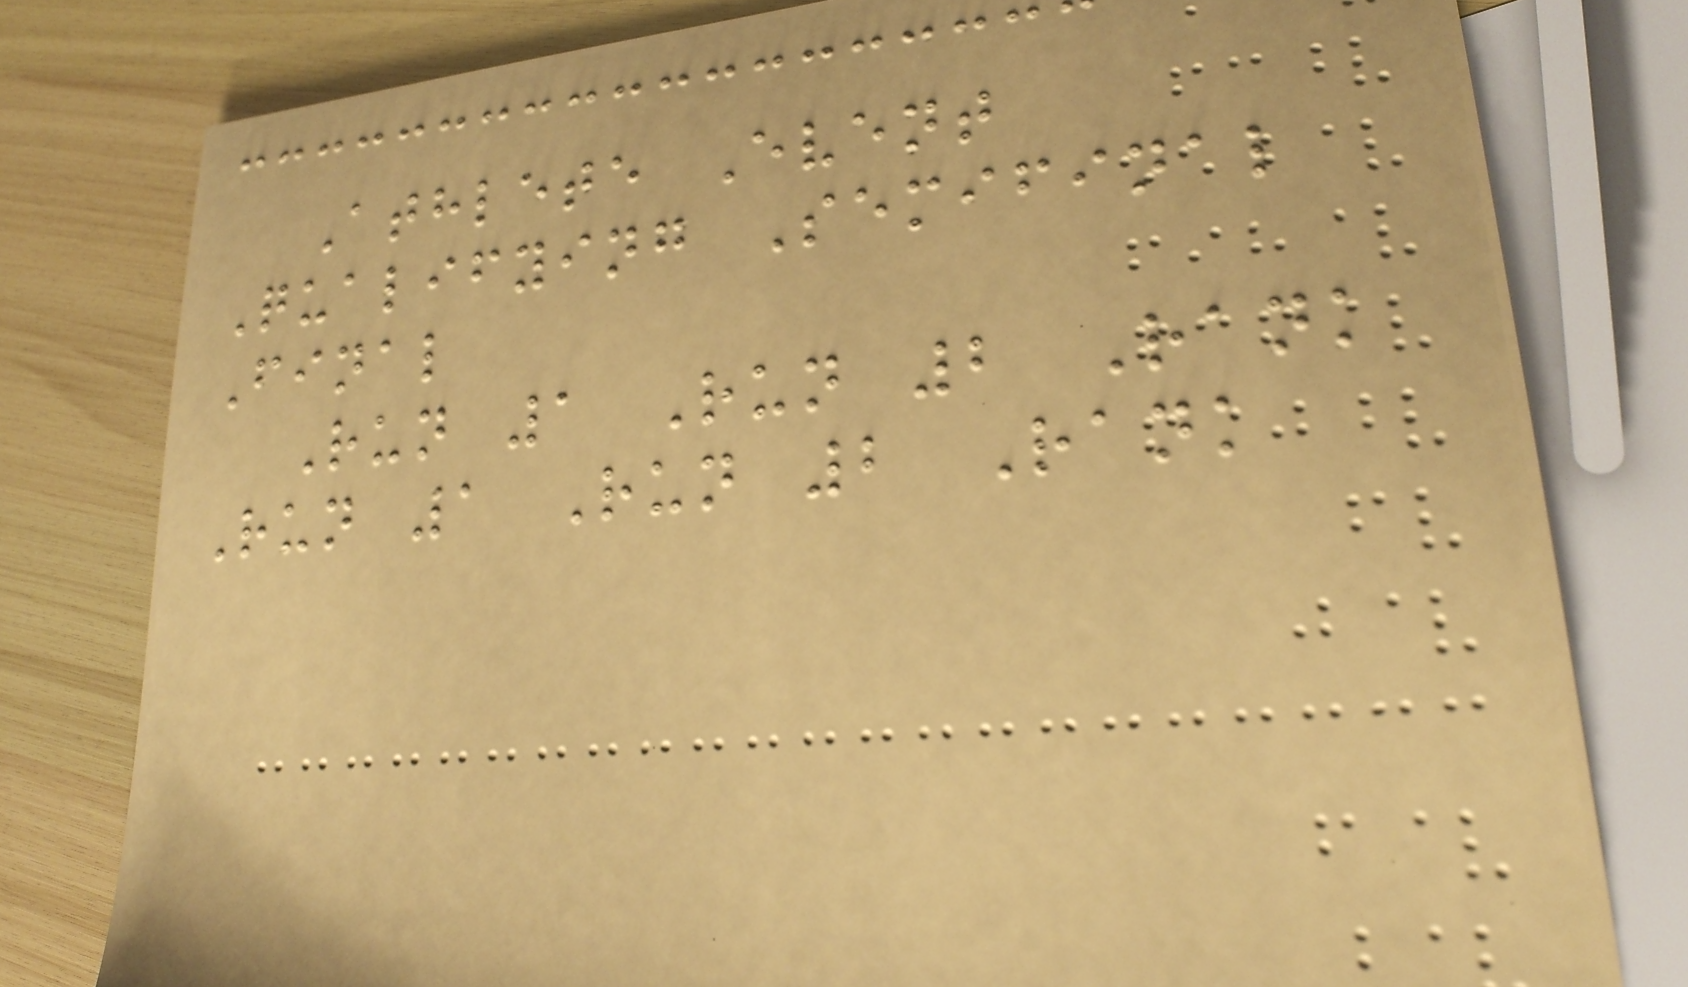Athlete Event
Qualifying Semifinal
Final
Run 1 Run 2 Rank
Run 1 Run 2 Rank
